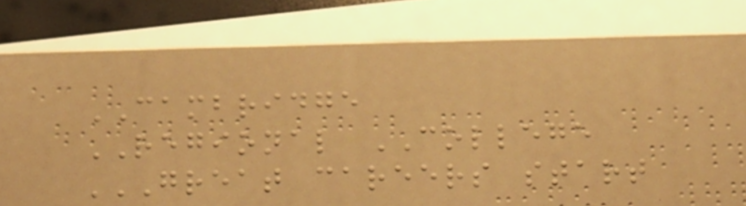CAMBRIDGE
REGIONAL COLLEGE
GREAT CAREERS START
